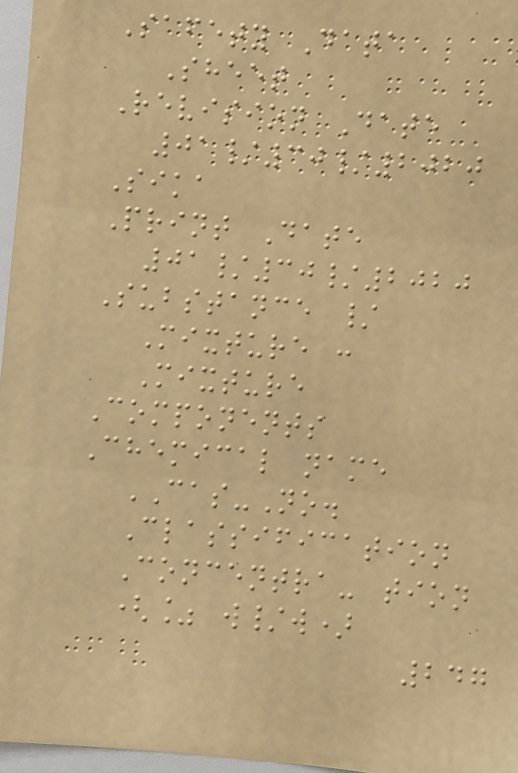Safety Data
Sheet
Revision Date
01/30/2020
Sika
Print Date
01/30/2020
Substance /
Mixture :
Mixture
Components
Chemical name
CAS-No.
Classification
Concentra- tion
(% w/w)
247
